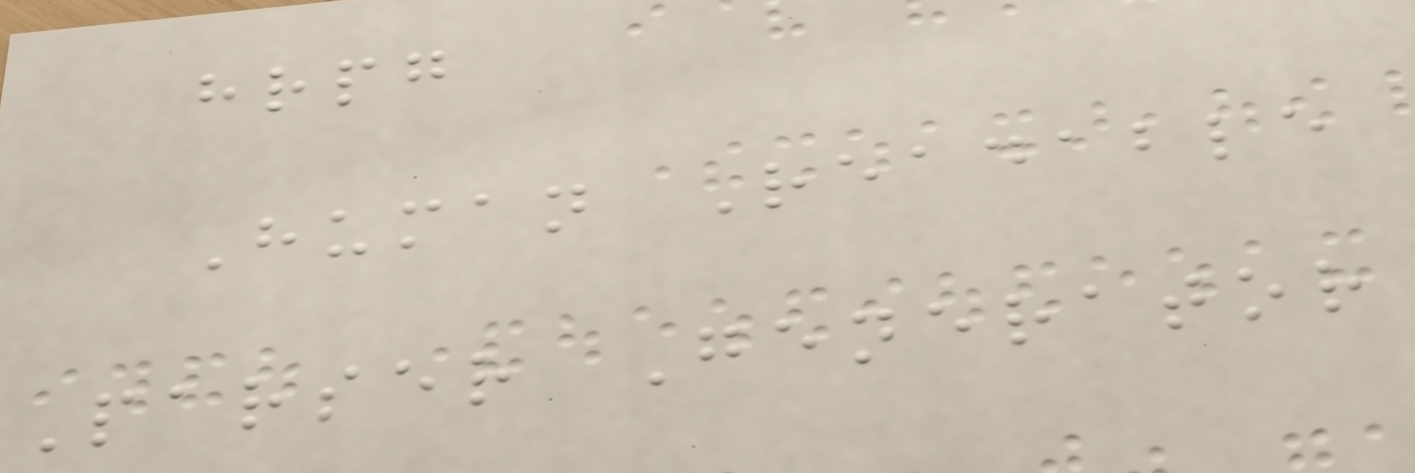hrpg
Human Readable
Parser Generator
